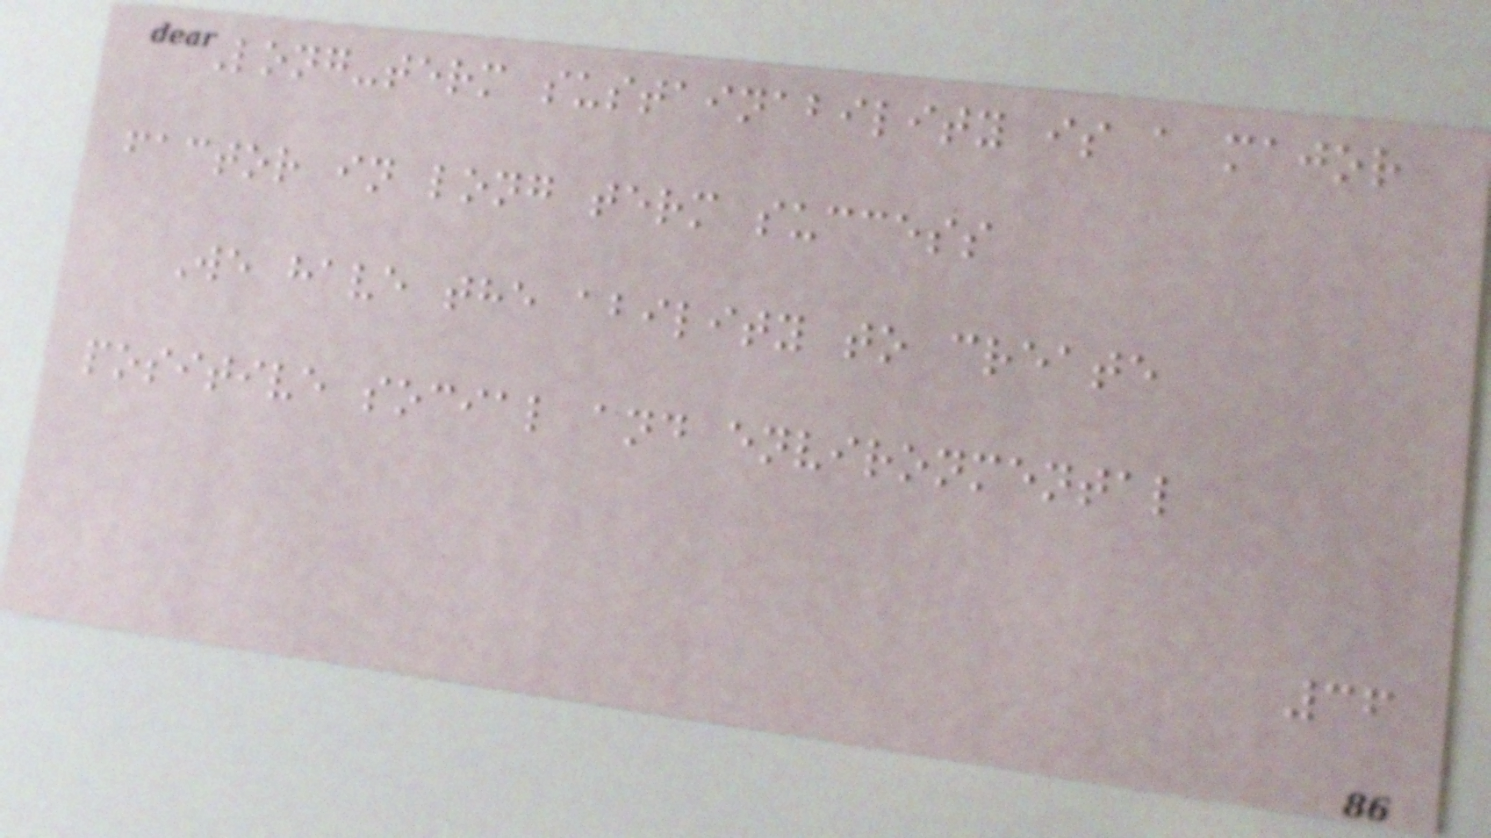Long-term sustainability is a major
factor in long term success
We have the ability to create
positive social and environmental
36
